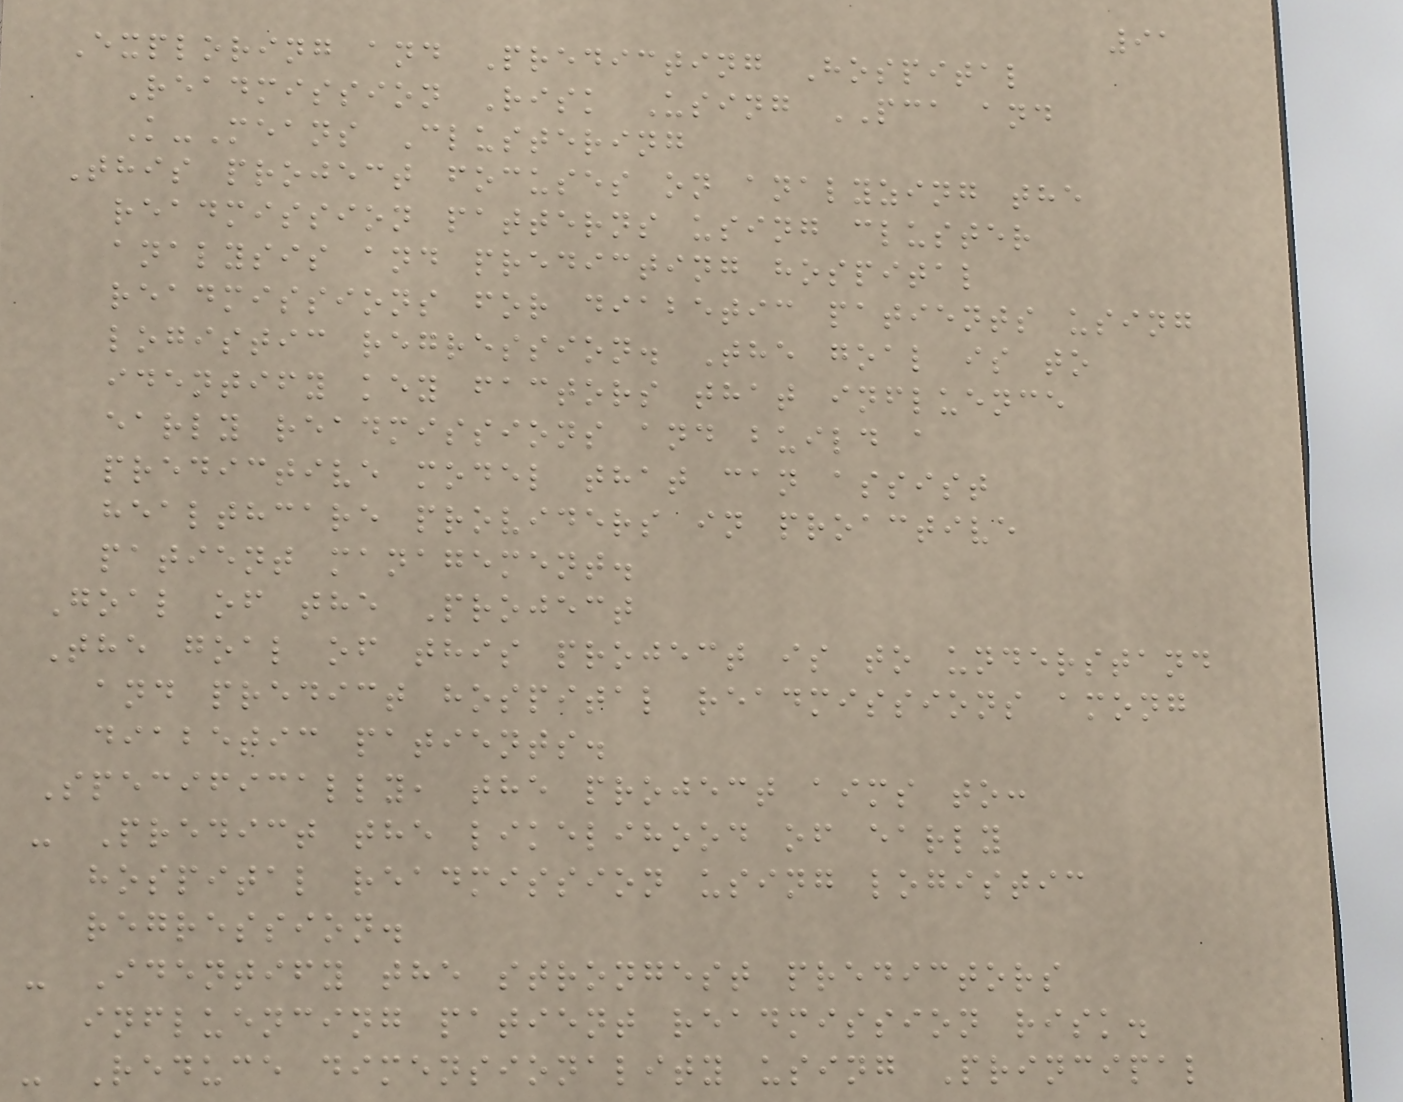91
Exploring and Predicting Hospital
Readmission Risk Using PCA and
K-Means Clustering
This project focuses on analyzing the
readmission patterns using cluster
analysis and predicting hospital
readmissions for diabetic patients using
logistic regression. The goal is to
identify key factors that influence
early readmissions and build a
predictive model that can assist
healthcare providers in proactive
patient management.
Goal of the Project
The goal of this project is to understand
and predict hospital readmissions among
diabetic patients.
Specifically, the project aims to:
- Predict the likelihood of early
hospital readmission using logistic
regression.
- Identify the strongest predictors
influencing patient readmission risk.
- Reduce dimensionality using Principal
